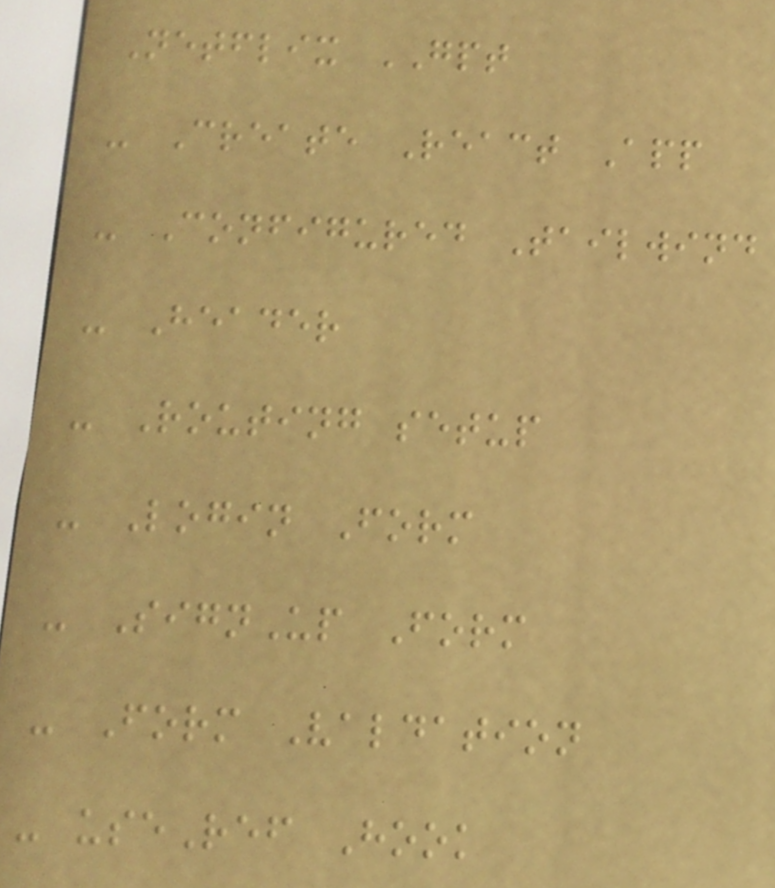Netflix GPT
- Create React App
- Configured Tailwind
- Header
- Routing setup
- Login Form
- SignUp Form
- Form Valdation
- useRef Hook
